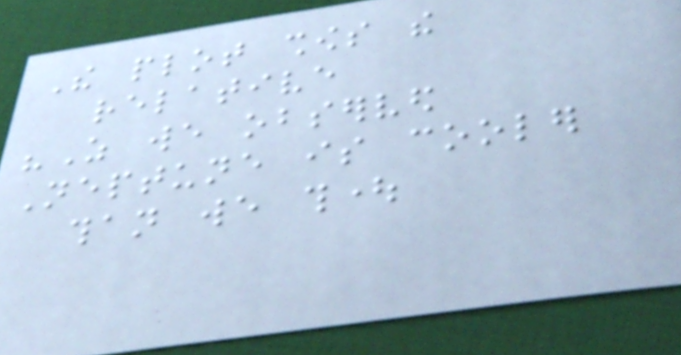The plot shows the
relative
"As we observed
Neptune is cooler
than we thought
